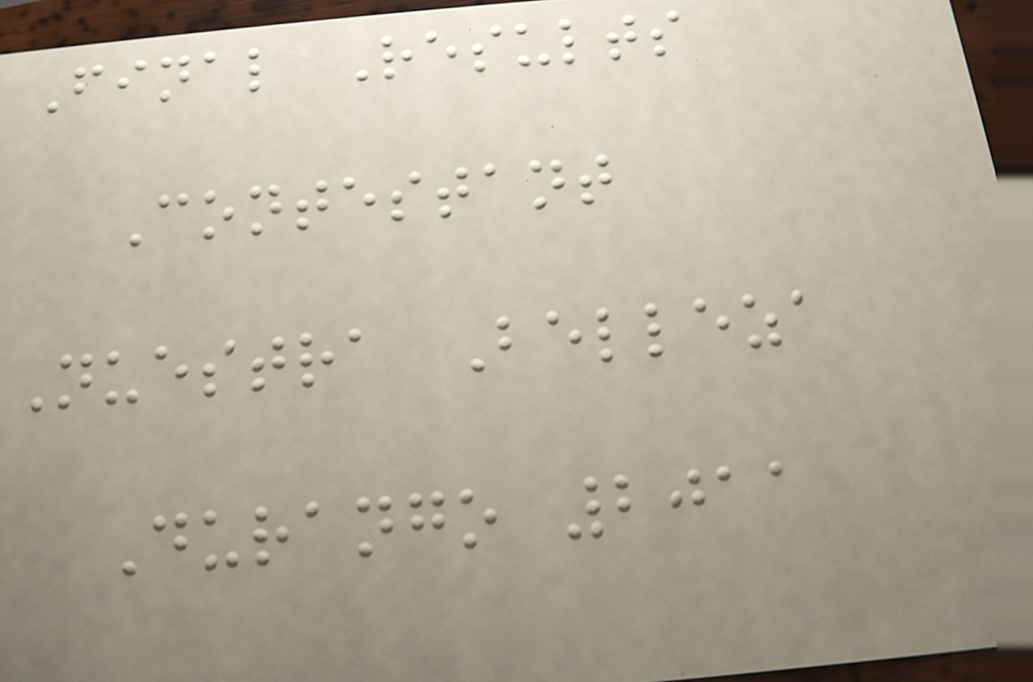Final Results
Contestant
Nuestra Belleza
Durango 2011
